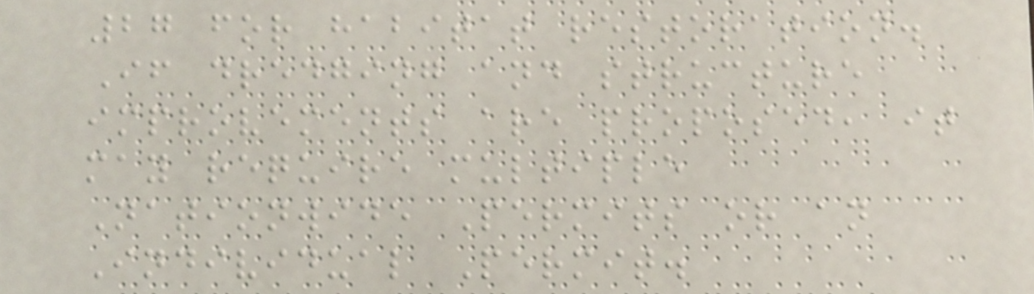27 for habitat restoration.
If dredging and structure
improvements are proposed, it
may require multiple
Nationwide Permits or an
Individual Permit.
